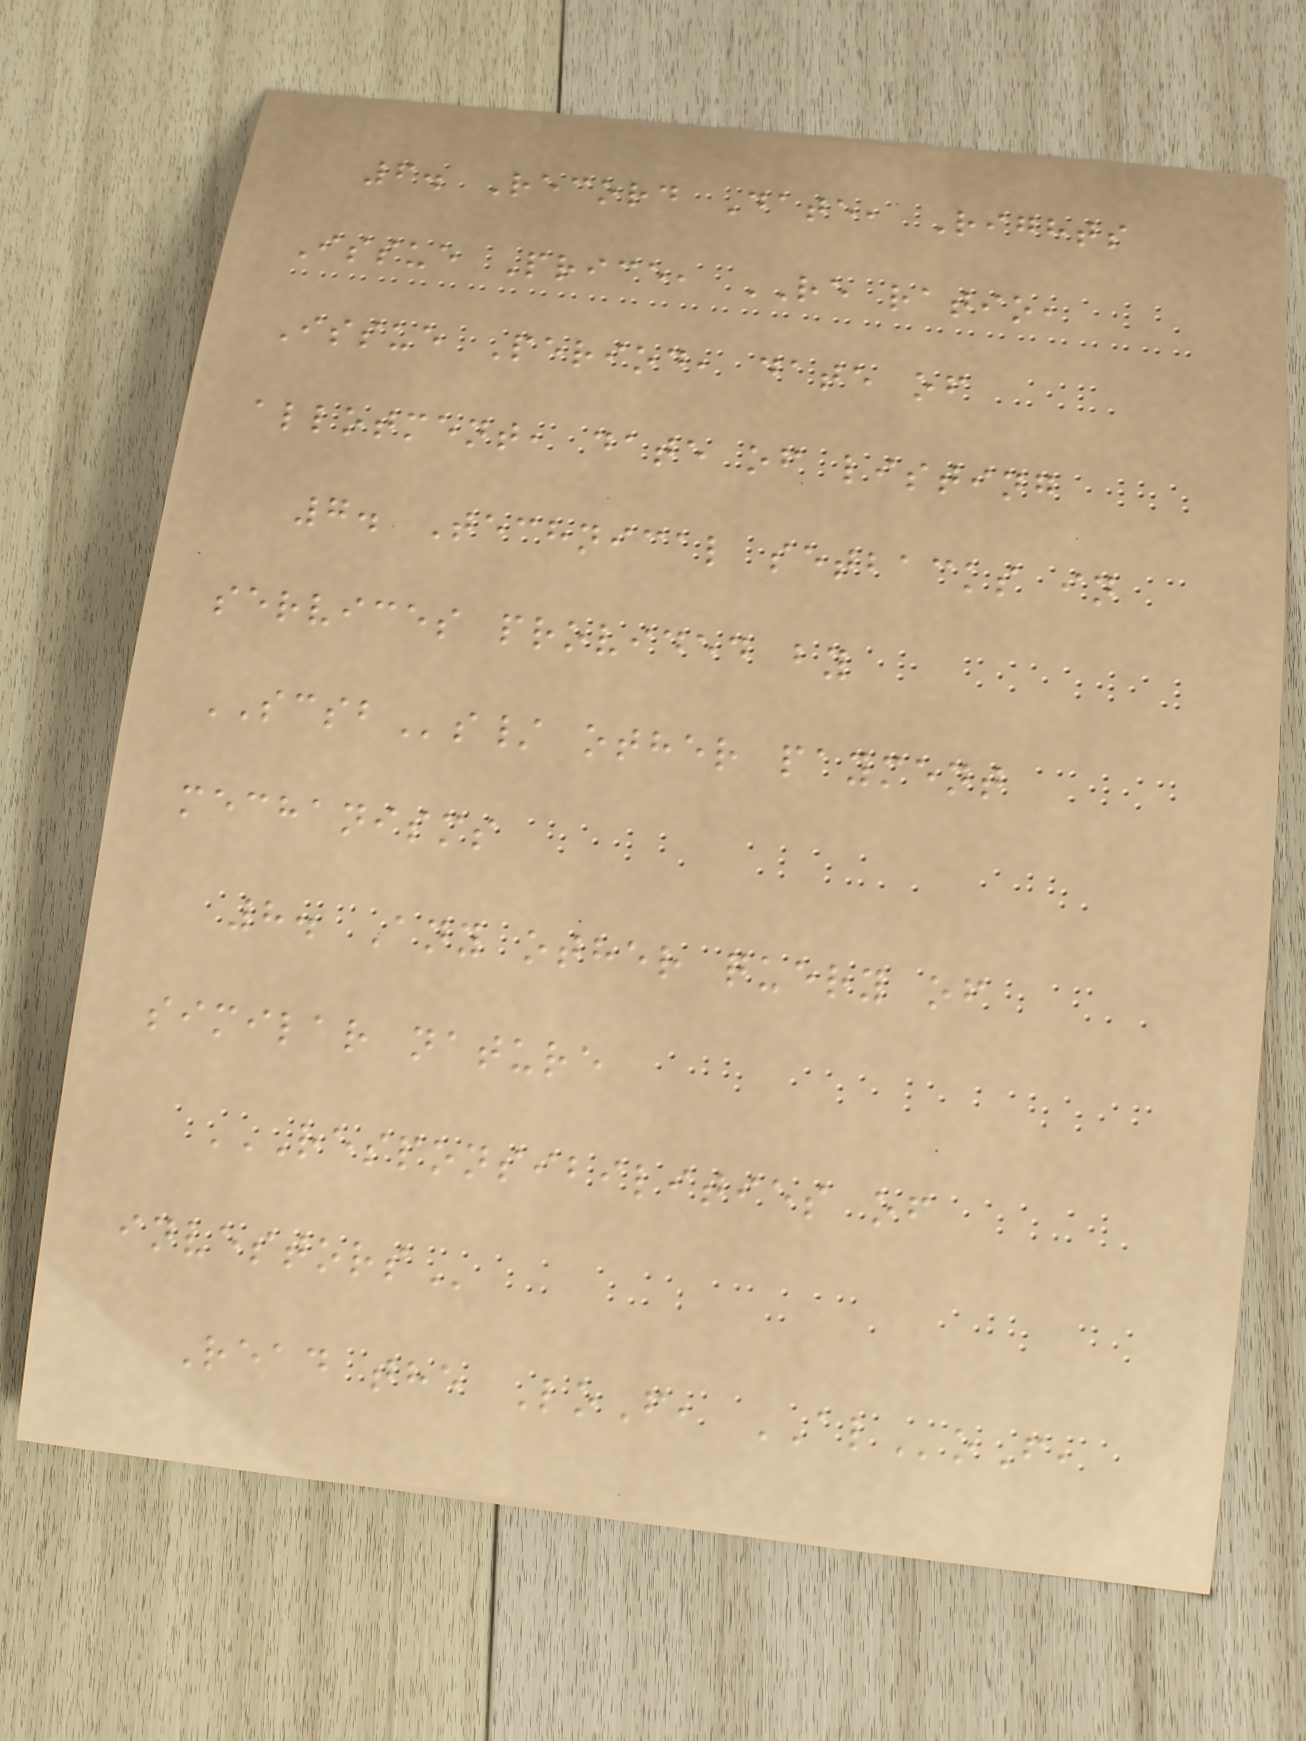6. Record Date, Rights
Issue Price, RE ratio,
Issue Period, date of
allotment, date of listing
7. Technical setbacks in
services provided by
SCSBs/ other payment
mechanisms
8. Any other query of
similar nature
RESPONSIBILITIES OF
INVESTORS
Read the LoF, ALoF,
